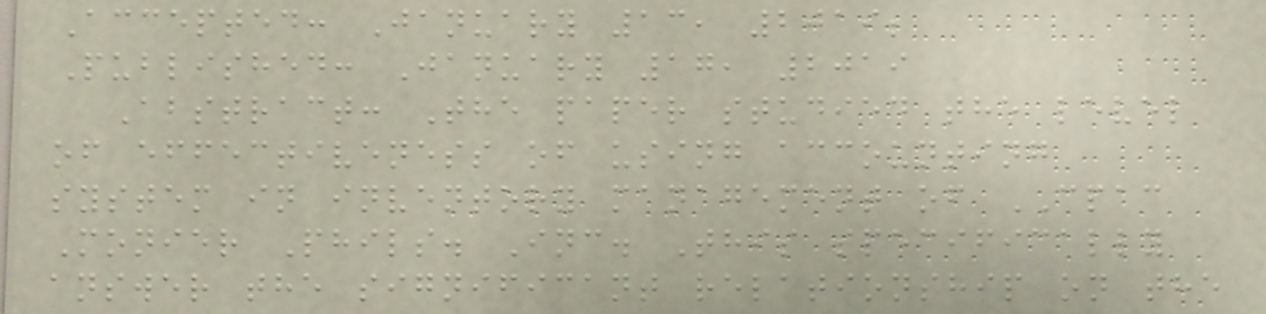Accepted: January 13, 2019;
Published: January 17, 2019
Abstract: The paper studied the level
of effectiveness of using accounting
system in inventory management of CPAC
Monier Phils. Inc. This specifically
answer the significant relationship on the
